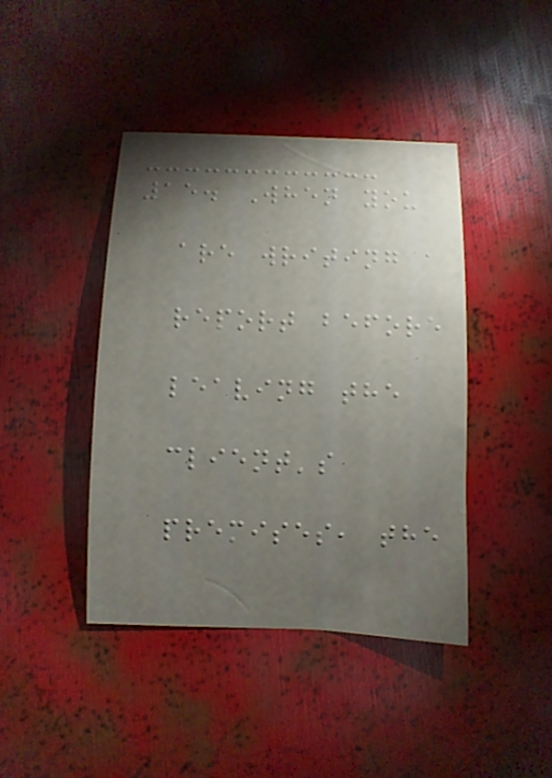15. When you
are writing a
report before
leaving the
client's
premises, the
